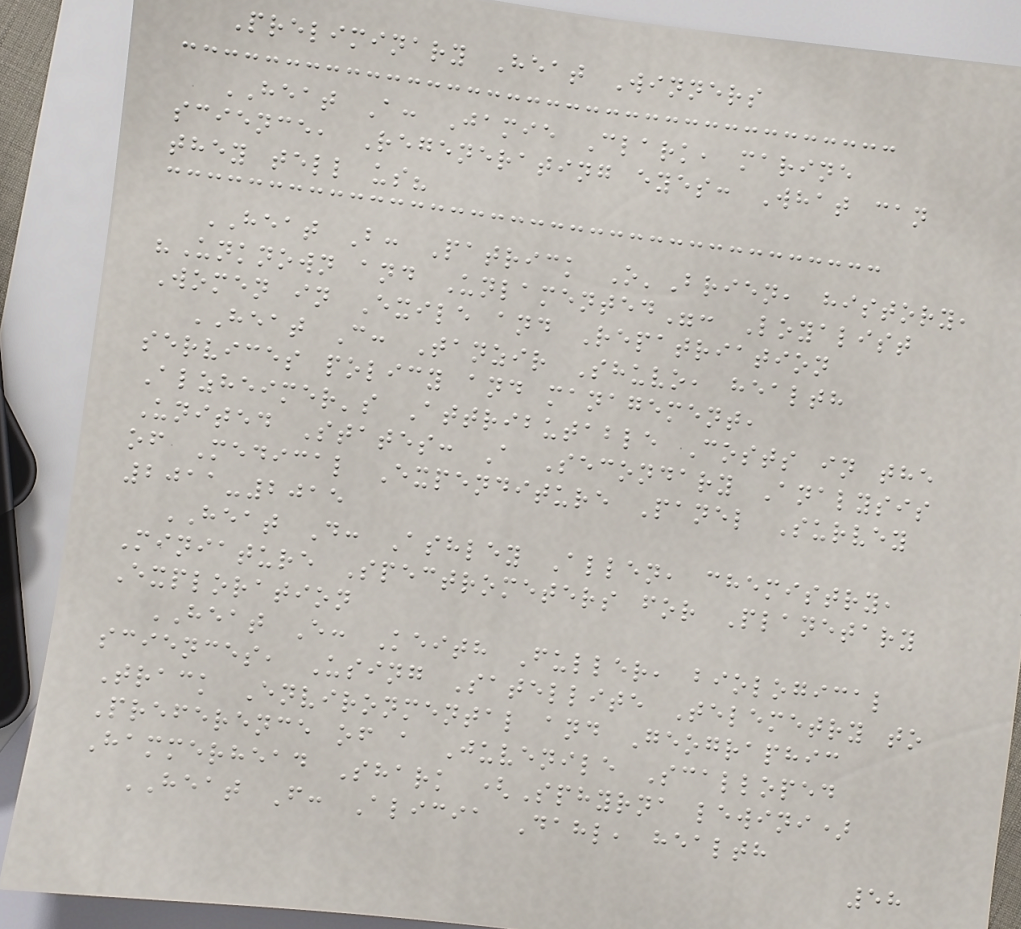Preliminary Heat Winners
HEAT A: Jamie Clark, marine
science, Regenerating eyes: What can
they tell us?
HEAT B: Patrick O'Brien, history,
"Unknown and Unlamented": Loyalist
Women in Exile and Repatriation
HEAT C: Tanzir Shuvo, health
services policy and management,
Alzheimer's Attributable Costs in the
United States: A Secondary Analysis
of Medical Expenditure Panel Survey
2011-2015
HEAT D: Ashley Allen, chemistry,
Miniature Spectrometers for Planetary
Exploration
HEAT E: Keith Fuller, biological
sciences, Using Satellite Telemetry to
Track Environmental and Geographic
Preference of a Juvenile Scalloped
Hammerhead Shark (Sphyrna lewini)
HEAT F: Alicia Dahl, health
58
